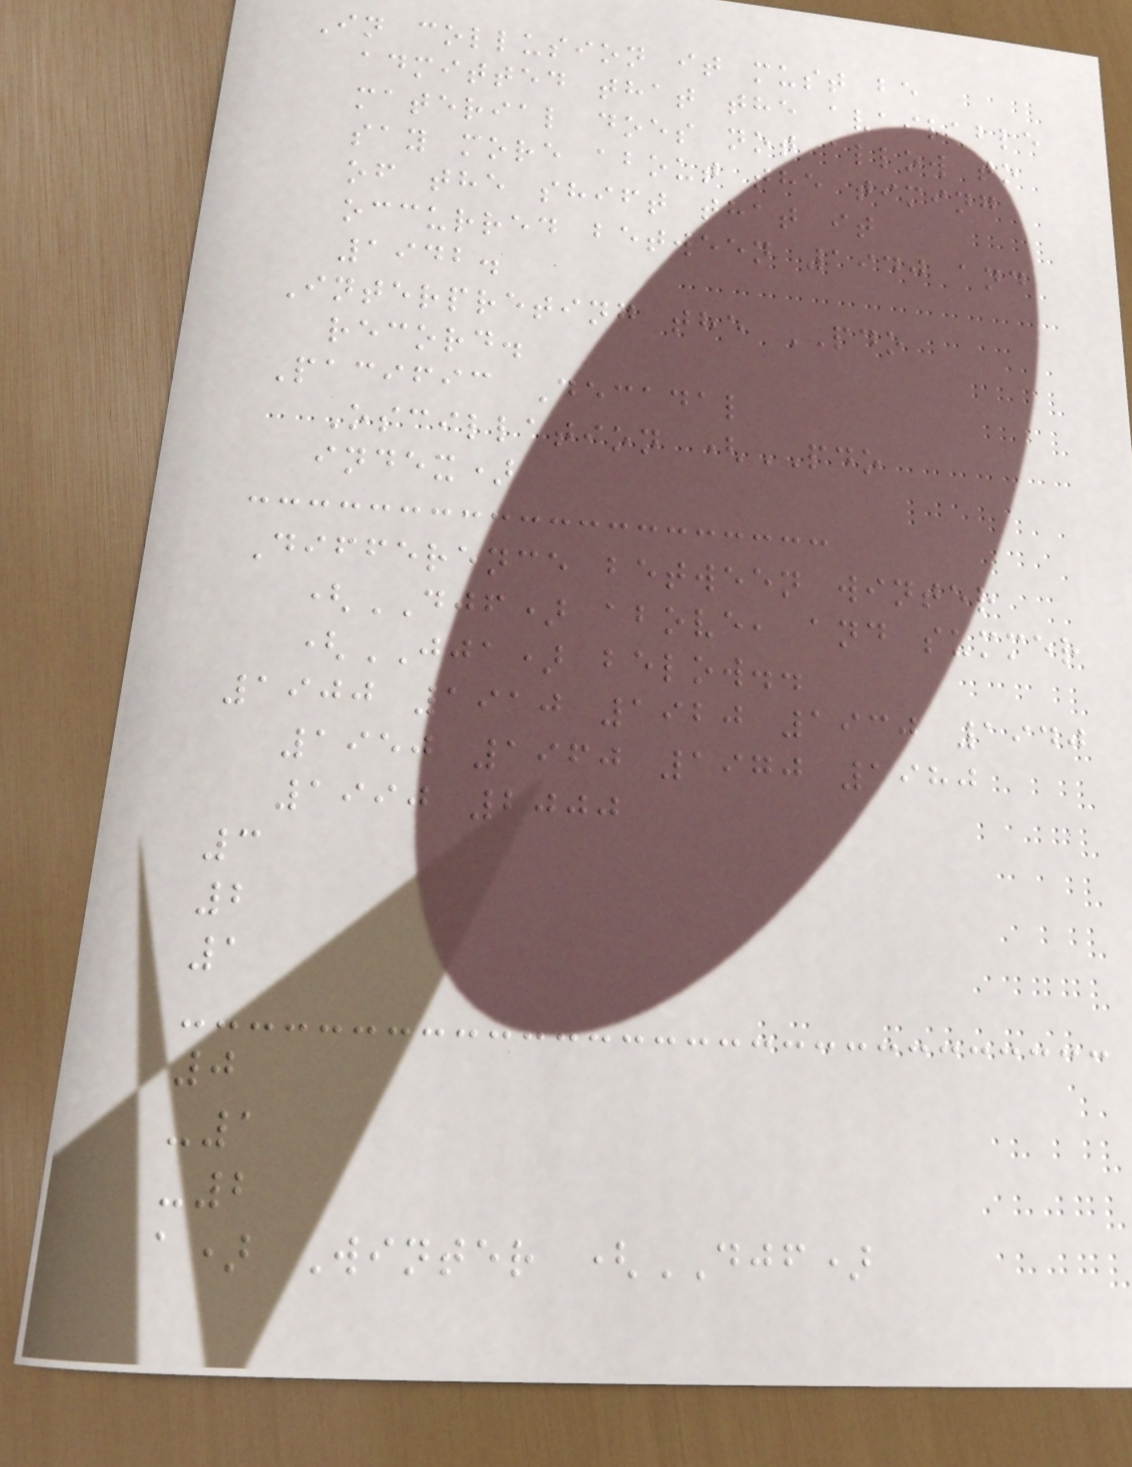In collusion it must be
admitted that the available
material does not allow to
say more about the timing
of the shift that it
occurred between 1940 and
1942.
Interpreting the PDO
record.
Pacific Decadal
Oscillation (PDO
index)
Difference between winter
(DJF) above, and summer
(JJA) below..
1900 1910 1920 1930 1940
1950 1960 1970 1980
1990 2000
3
2
1
0
-1
-2
a) Winter (DJF)
